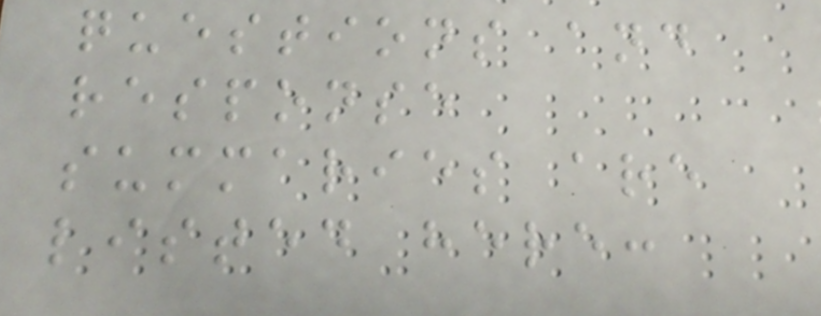questions and
response
summaries are
listed here:
